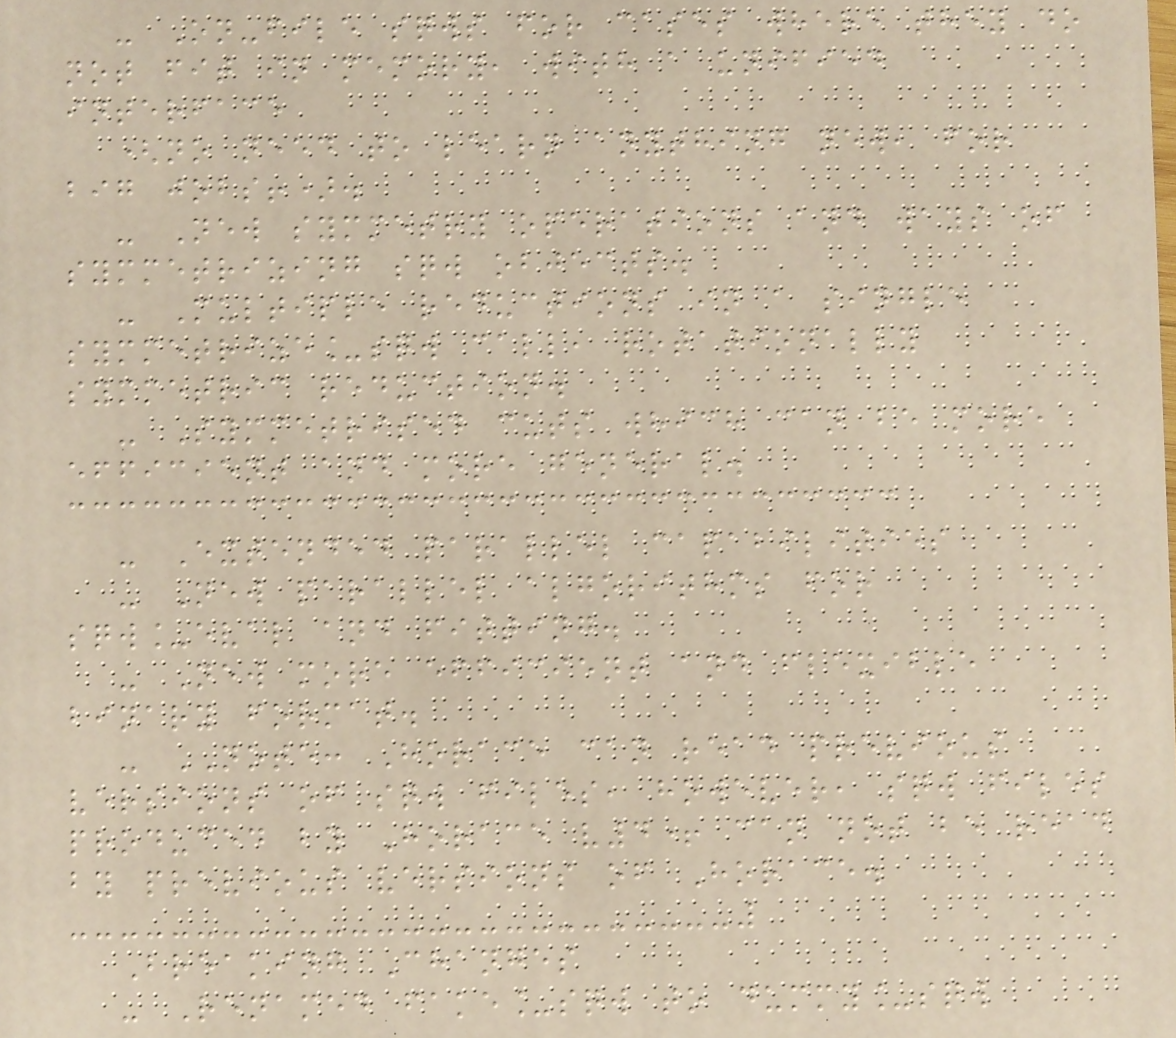- On-file sqws for cases where they do
not fit in memory, with a unified
interface
(no need to learn anything new, for
big jobs!).
- New symmetry operations and ways of
symmetrizing sqw objects.
- Multiple reductions in a single
symmetrize_sqw call, rotationally
symmetric reduction.
- Symmetrised cuts which can be more
efficient and more general.
- Extended parallel capabilities
- New parallel algorithms for
sqw_eval and fitting.
- New more efficient and flexible
binary format.
- NOTE: Horace can read previous
versions of sqw files, however, sqw files
produced by Horace v4+ can not be read
by previous versions of Horace.
Breaking Changes
- Renamed fake_sqw to dummy_sqw
